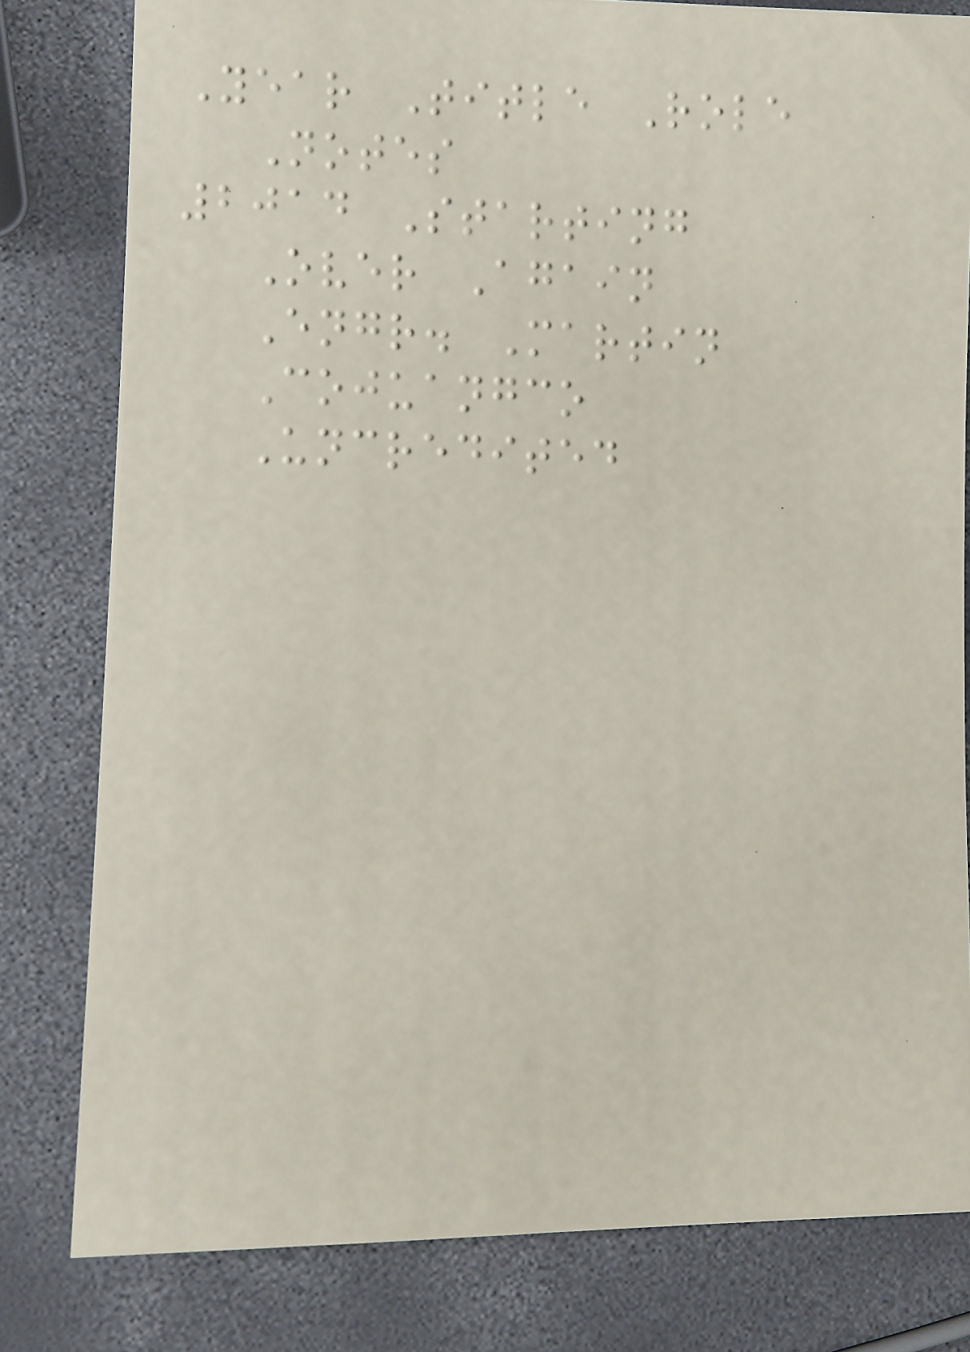Year Title Role
Notes
2014 Starting
Over Again
Engr. Martin
Cojuangco
Uncredited
